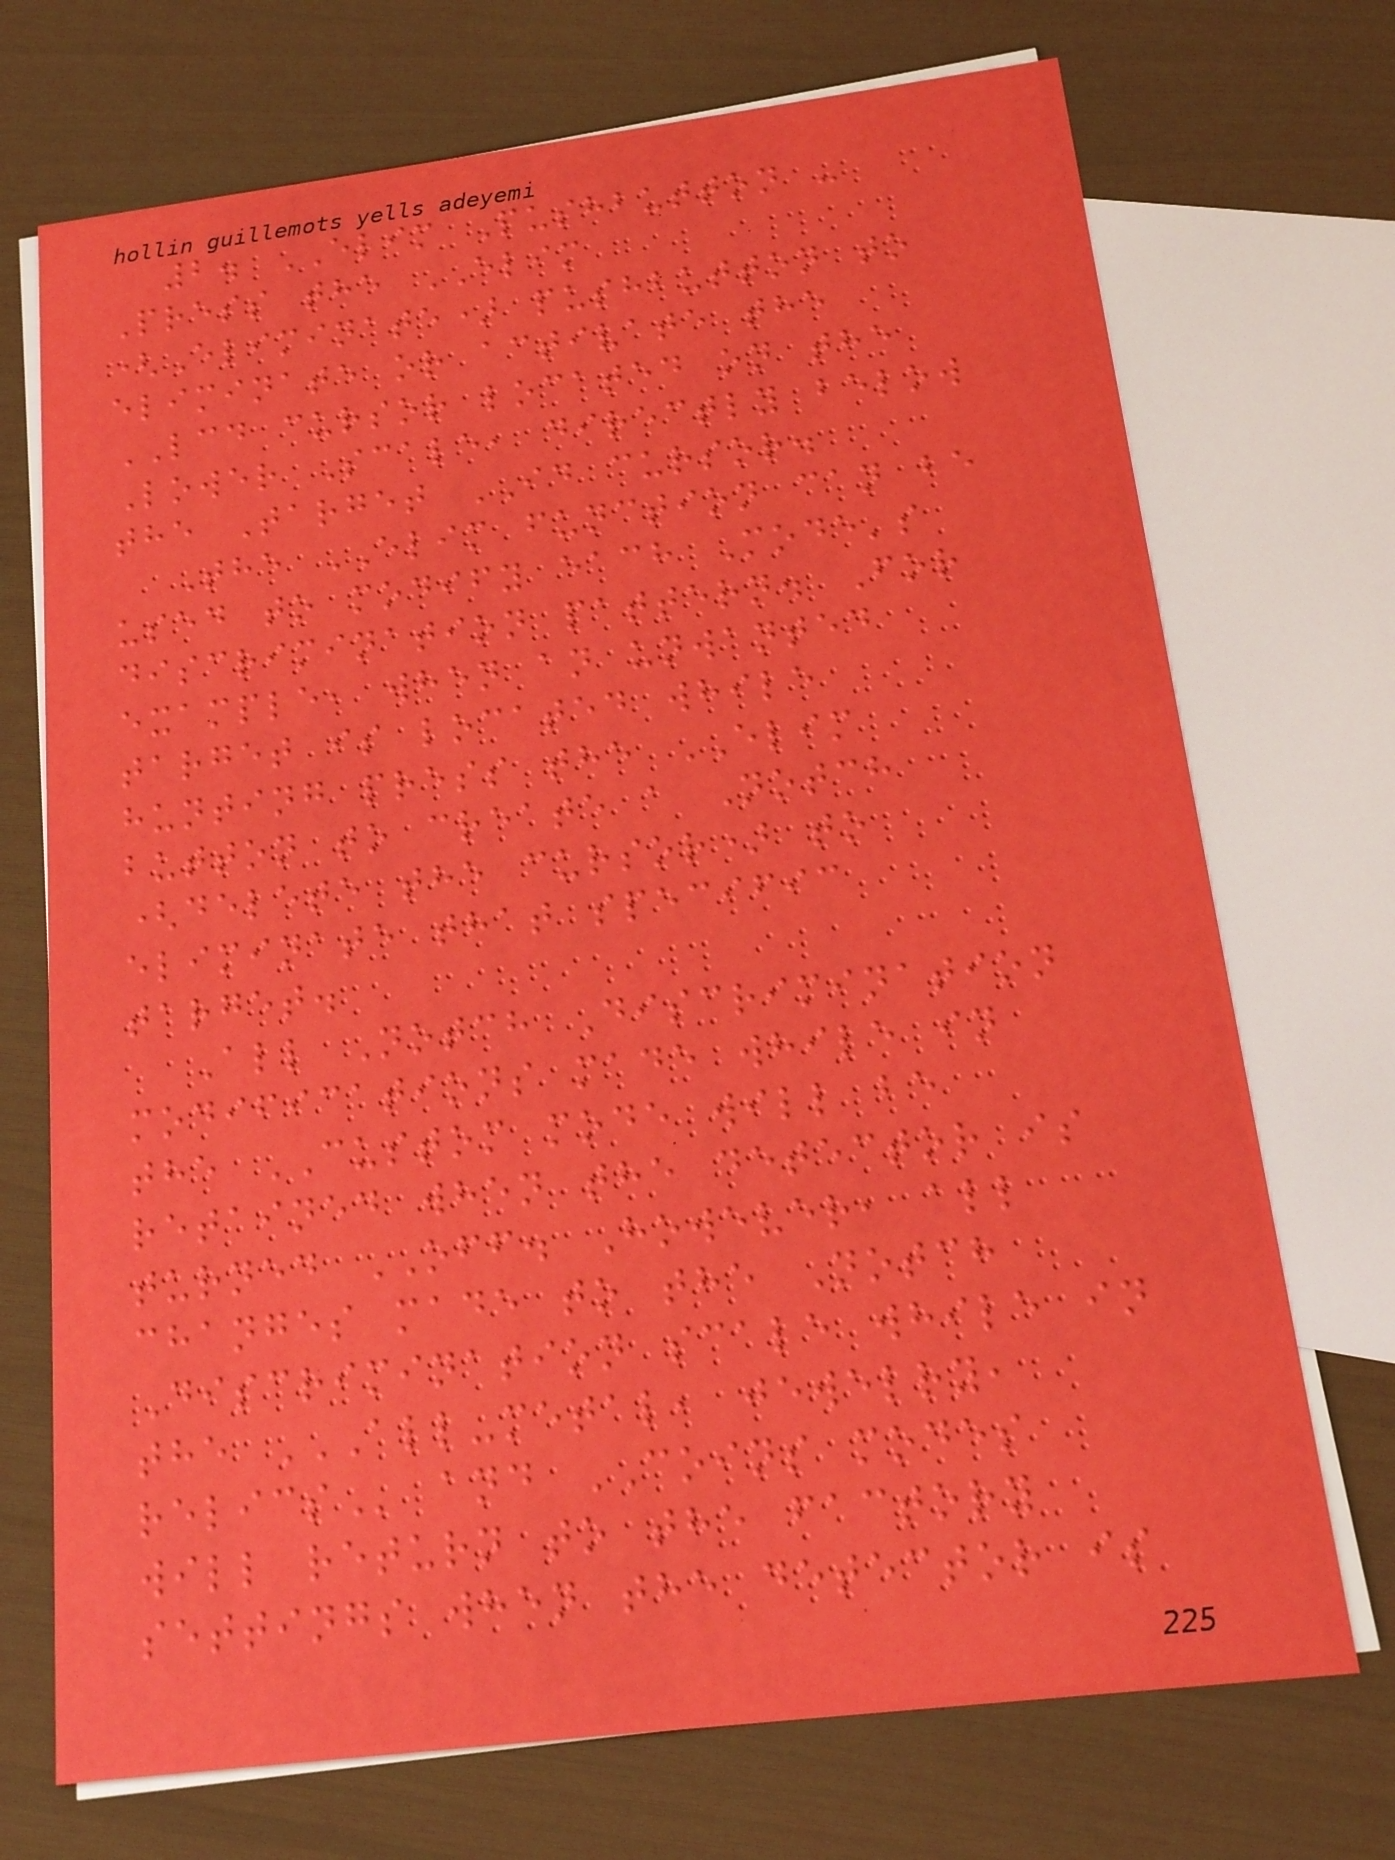2. ELIM Pushbutton -
Press the ELIM
(Eliminate) pushbutton to
eliminate or activate the
LCD cursor located on the
Lower Scale, directly below
the Target ID cursor.
The ELIM function can be
used to modify each Mode's
discrimination pattern. For
example, when an unwanted
target is located while
hunting press the ELIM
button to create a Notch
(delete the cursor) to
eliminate that specific
target.
All Notch Discrimination
modifications made while in
the CUSTOM mode will be
retained when the detector is
turned OFF. However, all
changes made to the Notch
Discrimination scale while in
the ALL-METAL, JEWELRY,
RELICS and COINS modes
will return to the factory
settings when the detector is
